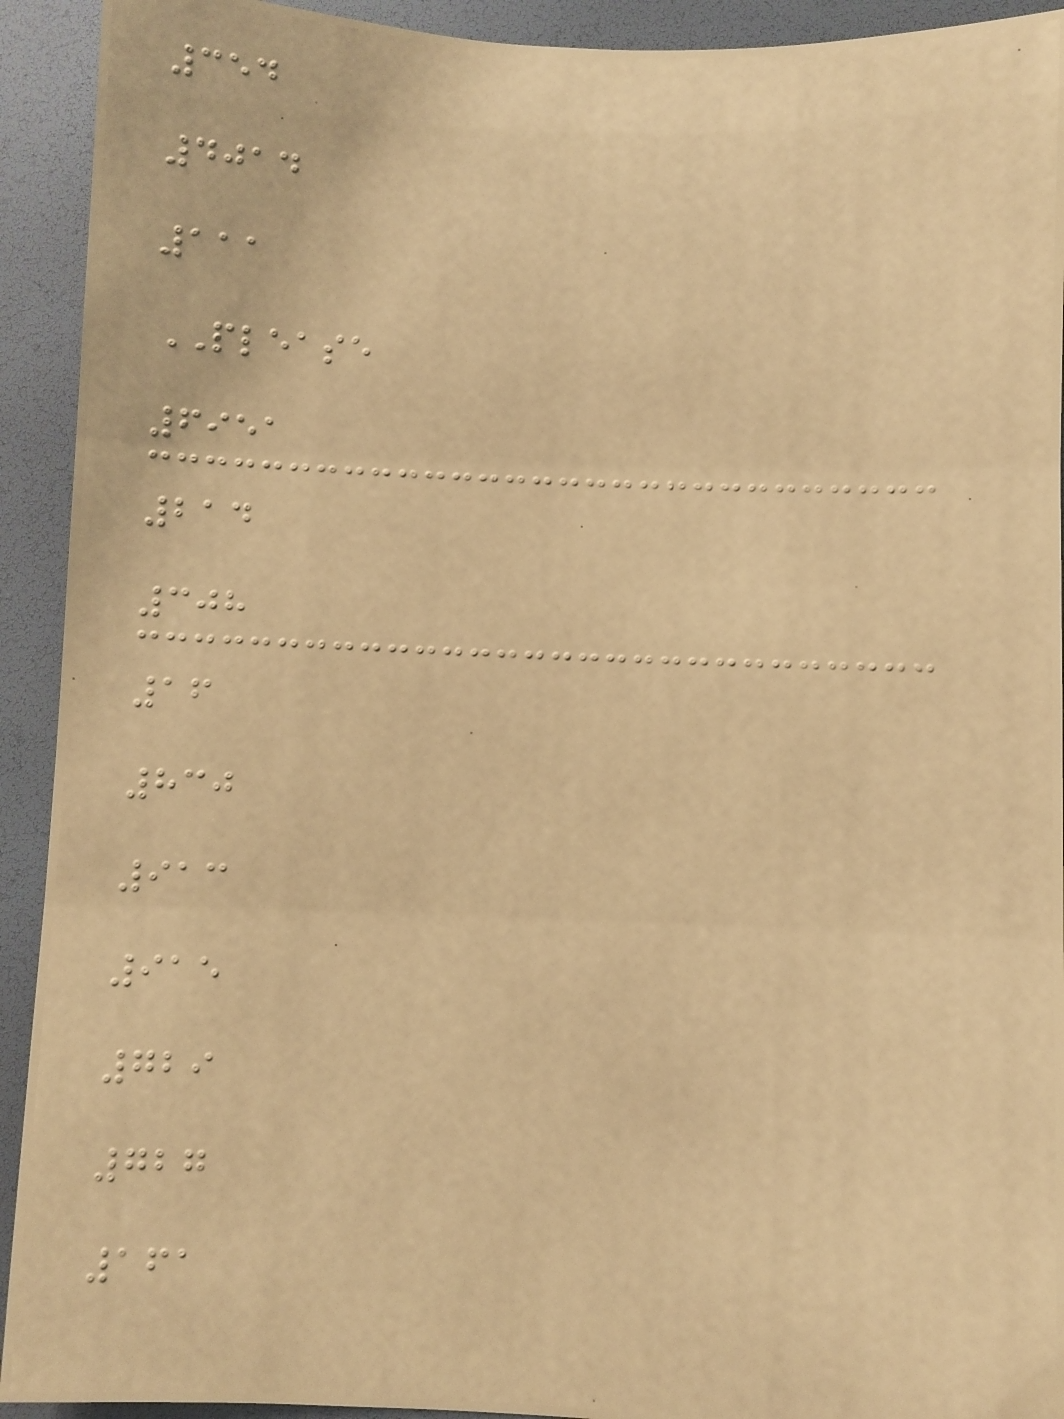354
4014
111
PLEASE
6951
214
308
16
830
913
915
729
727
161
